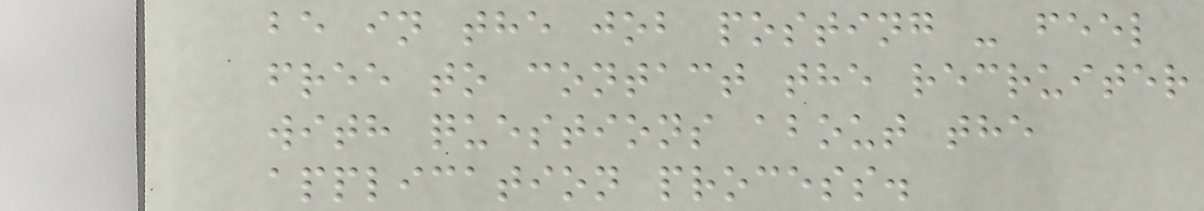be in the job posting - feel
free to contact the recruiter
with questions about the
application process.
